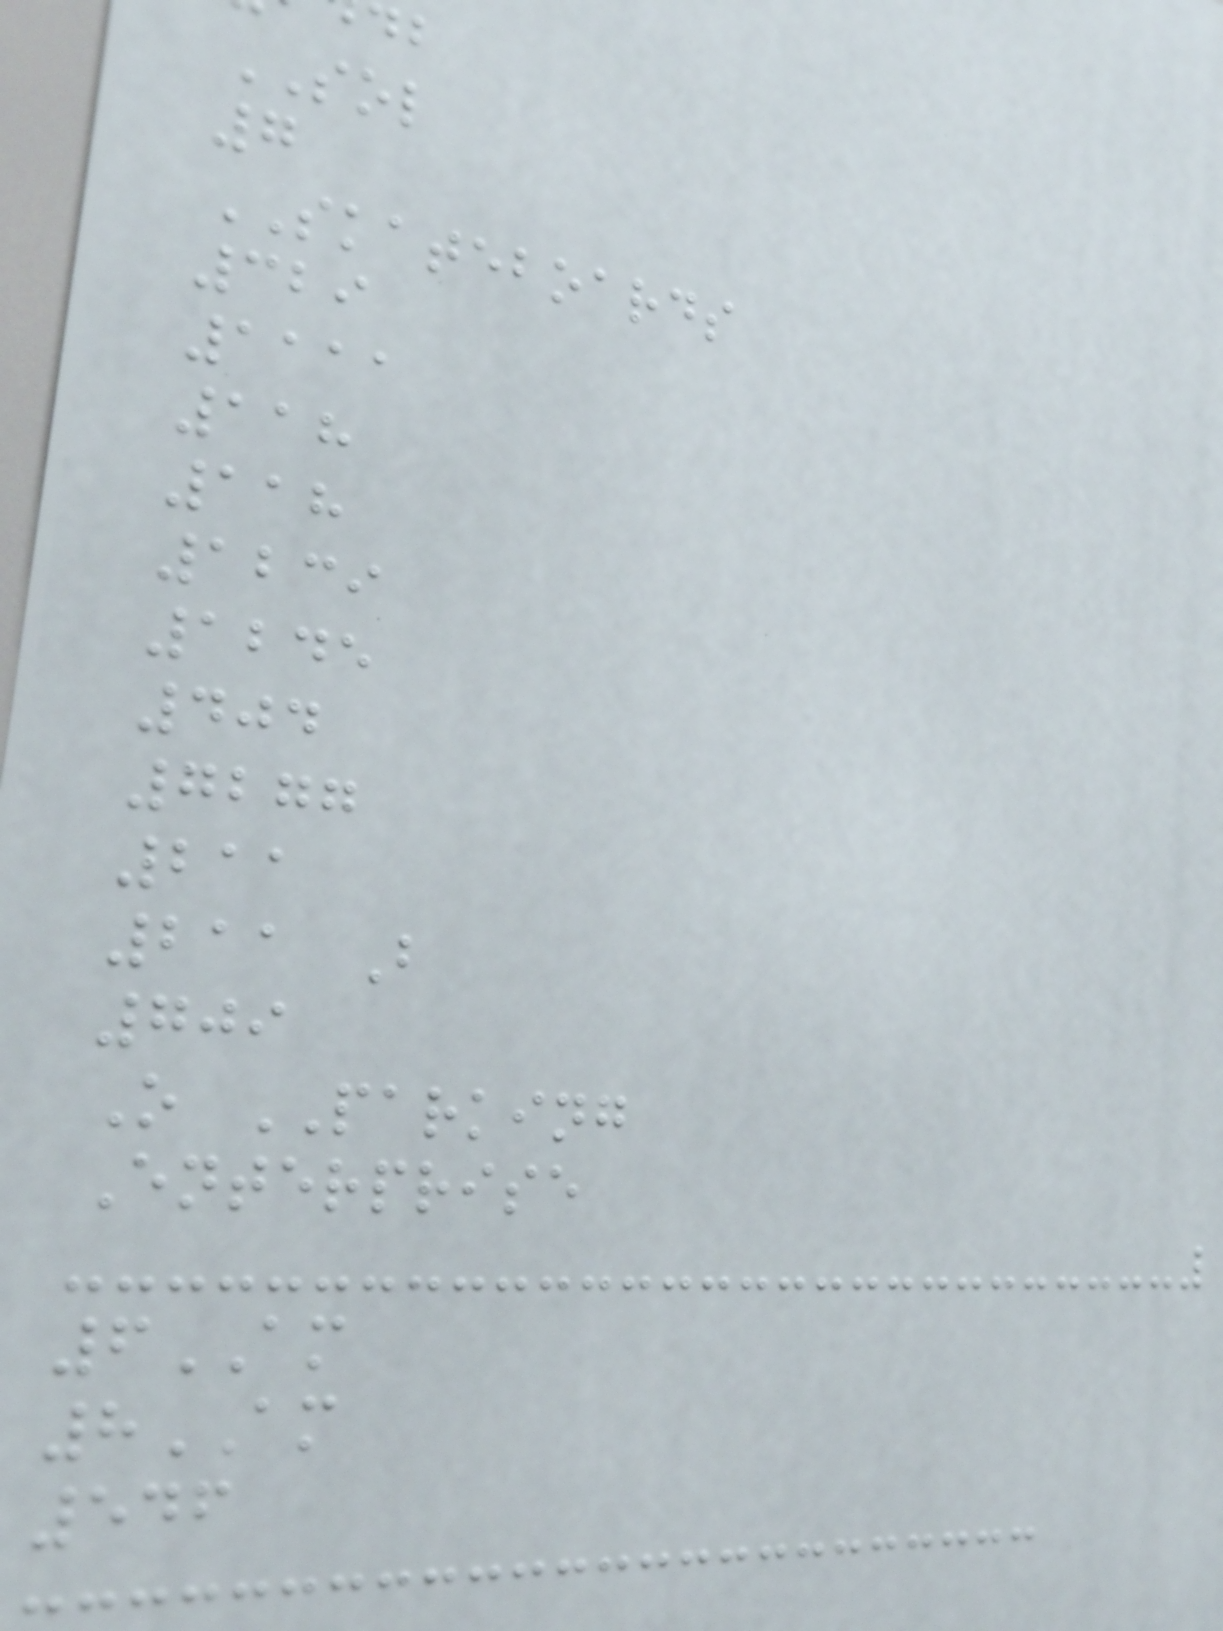SOL
7
SKATEBOARDS
329
1111
118
118
1239
1245
404
7277
211
211 B
709
O PARKING
Enterprise
6AM
8AM
546
